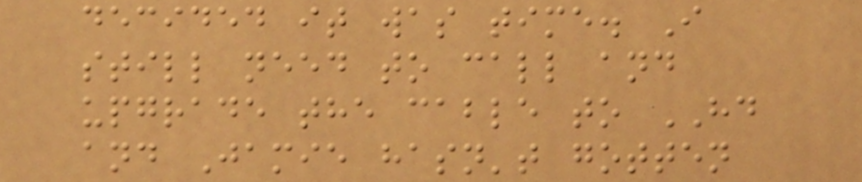decided it was time. I
still need to call and
upgrade the cable to HD
and Jamie hasn't gotten
